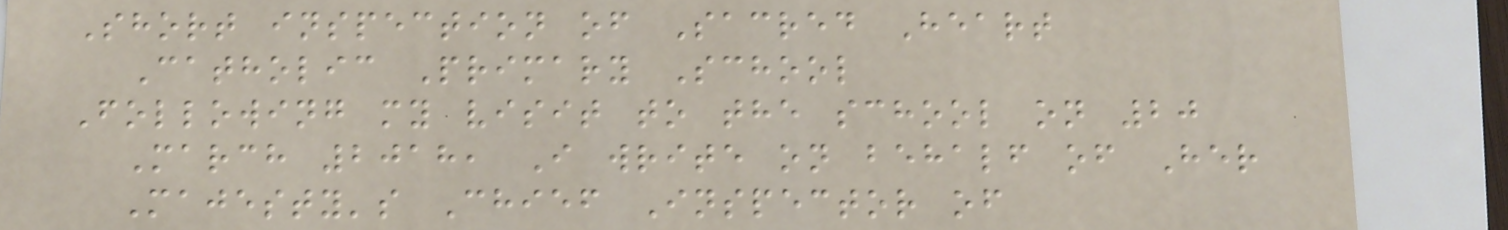Short inspection of Sacred Heart
Catholic Primary School
Following my visit to the school on 20
March 2018, I write on behalf of Her
Majesty's Chief Inspector of
